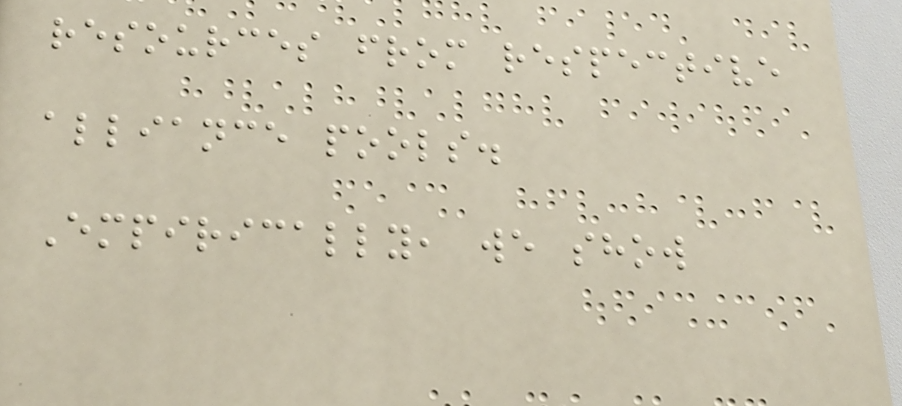resources from respective
alliance pools.
Empirically, we show
